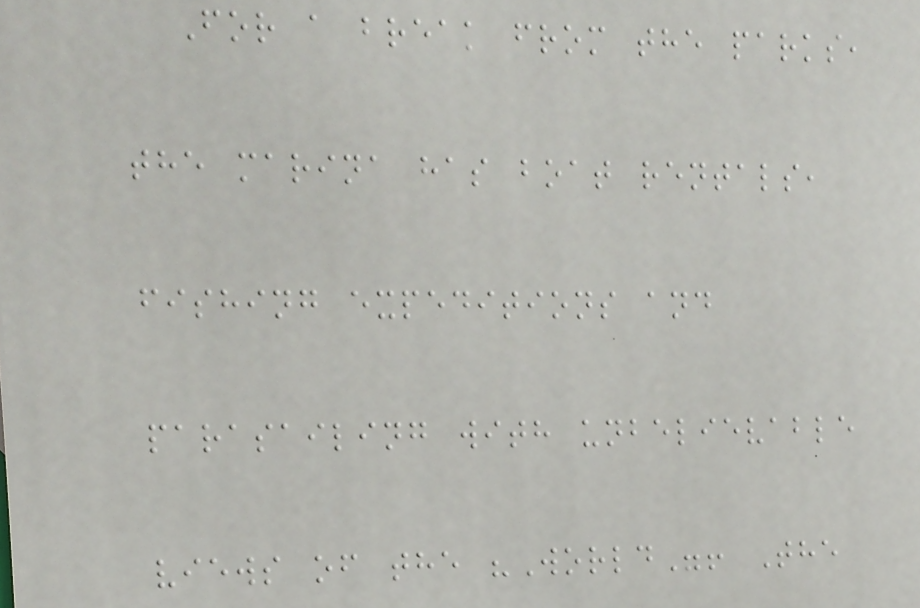For a break from the parks,
the marina has boat rentals,
fishing expeditions and
parasailing with unbelievable
views of the "World"! The
